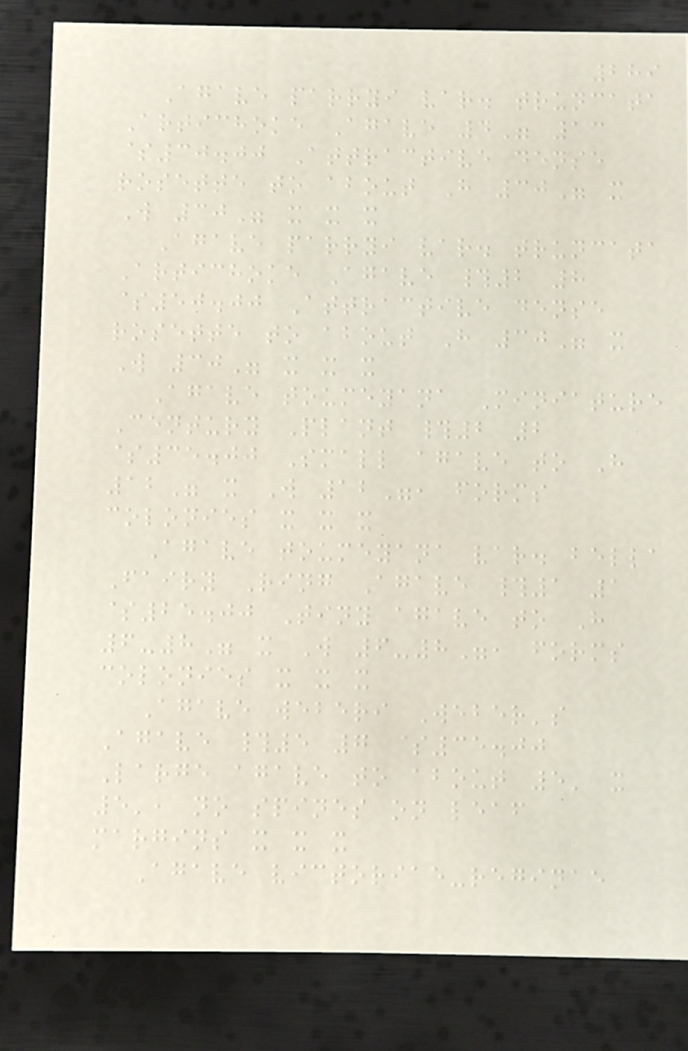289
Agave parryi var. truncata
Artichoke Agave 4" 13
$30.00 Attractive dense
rosette to about H 30" x
W 30" x x x
Agave parryi var. truncata
Artichoke Agave #2 8
$50.00 Attractive dense
rosette to about H 30" x
W 30" x x x
Agave toumeyana Miniature
Century Plant #2 2
$35.00 Small agave to H
12" x W 12", forms
colonies x x x
Agave toumeyana var. bella
Fairy Ring Agave #1 1
$25.00 Tiny agave to H
6-8" x W 6-8", forms
colonies x x x
Agave weberi Weber's
Agave #5 7 $35.00
Large agave to about 5' x
5', no spines on leaf
margins x x x
Agave victoriae-reginae
